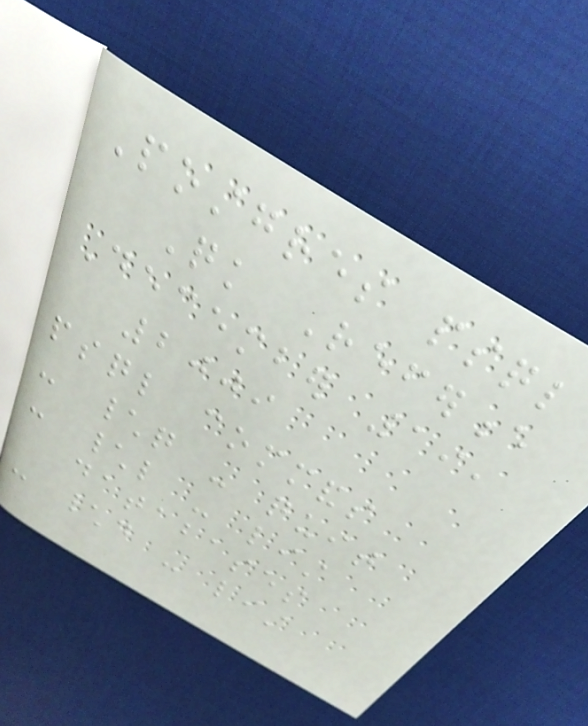Postgres psql
Quick Reference
December 19,
2009
psql commands
- \q - quit
- \l - list
databases
- \d - list
